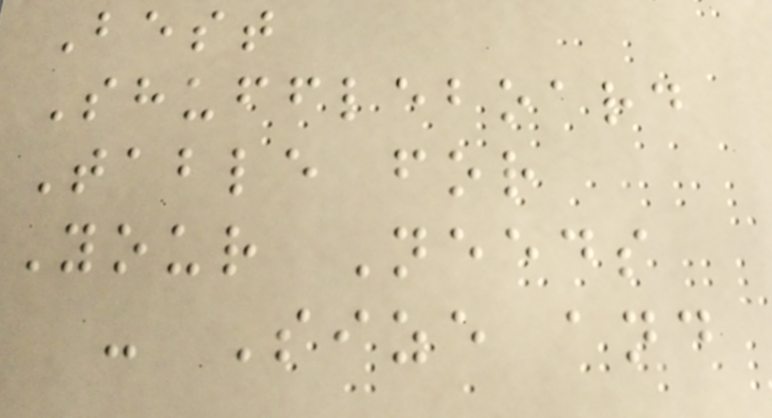Best
Shuffleboard
Table for
Your Needs
- Size and
